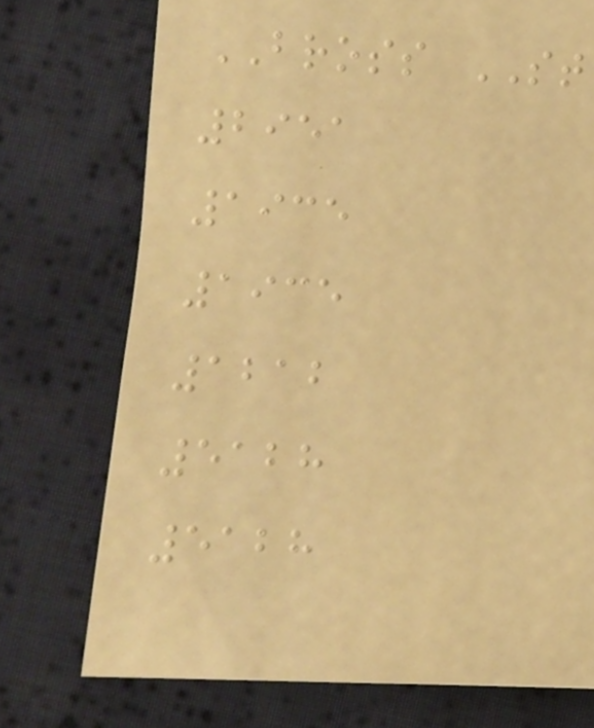BROSS ST
2951
1935
1935
1212
5128
5128
